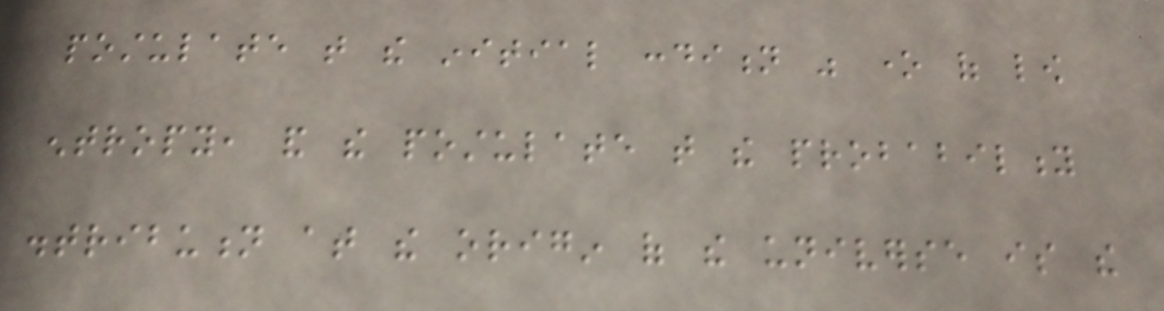postulate that the initial condition was one of low
entropy, and the postulate that the probability
distribution at the origin of the universe is the
